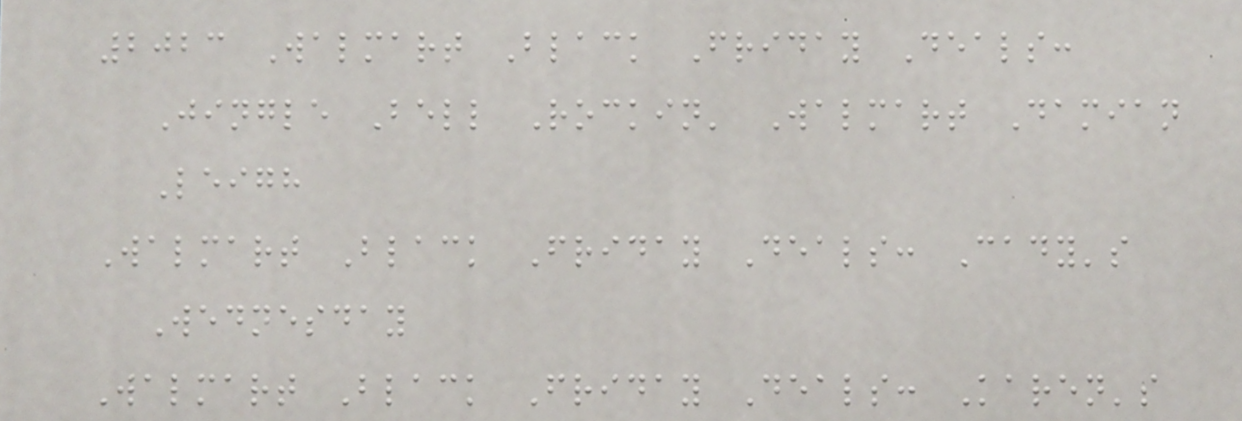2023 Walmart Black Friday Deals:
Jingle Bell Rockin' Walmart Damian
Leigh
Walmart Black Friday Deals: Cady's
Wednesday
Walmart Black Friday Deals: Karen's
